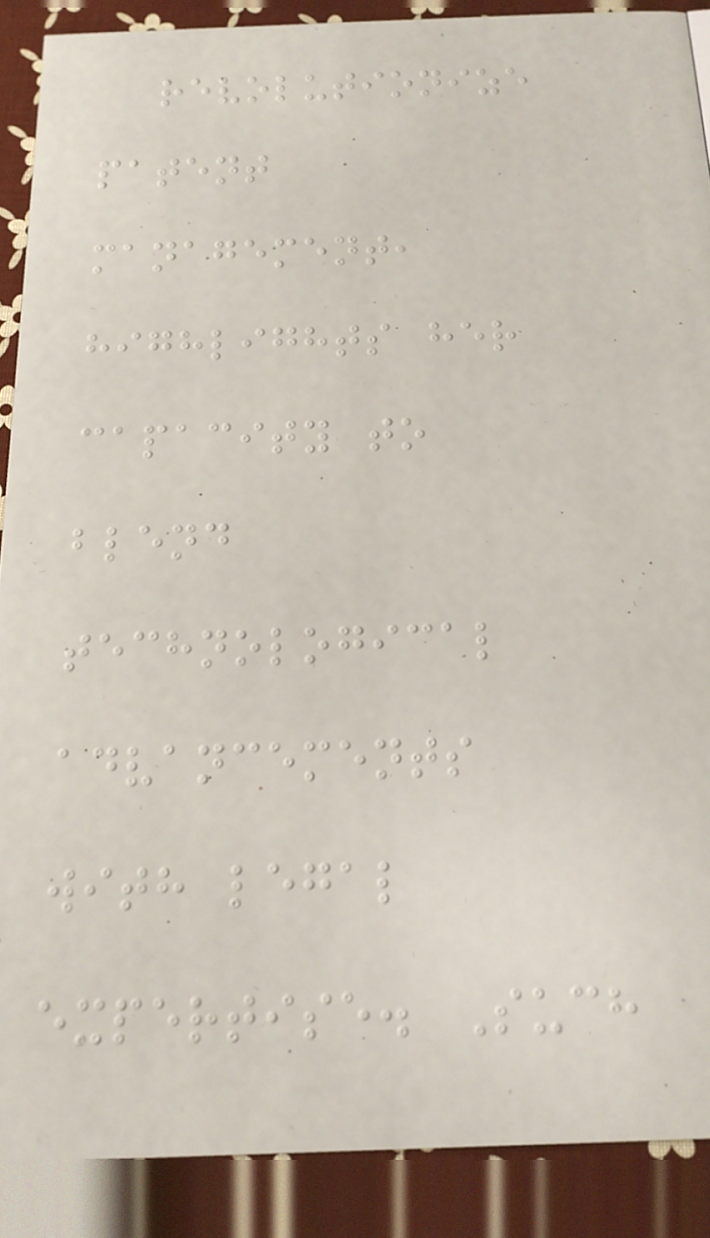revolutionize
patent
management,
highlights her
capacity to
blend
technological
advancements
with legal
expertise. Such
